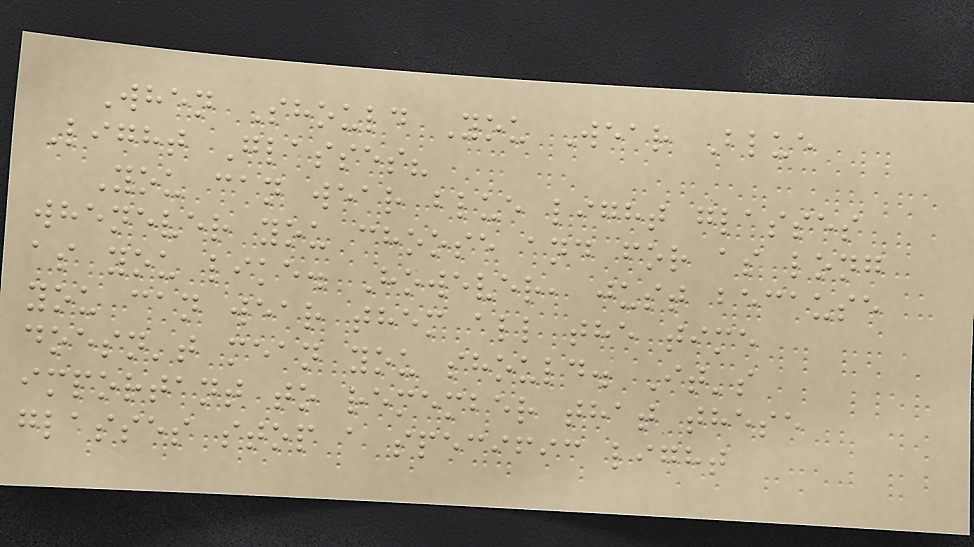When Should You Wear Blue
Light Glasses?
You can wear blue light glasses
whenever you choose and for as long
as you like. However, just because
you can wear them all the time
doesn't mean you should. It's
important to remember that these
glasses stop a specific light
